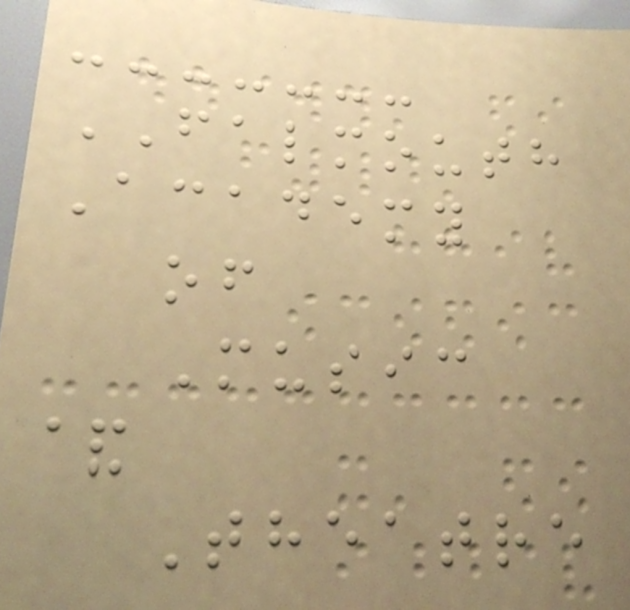FALMOUTH
Academy
of
Music
&
Theatre
